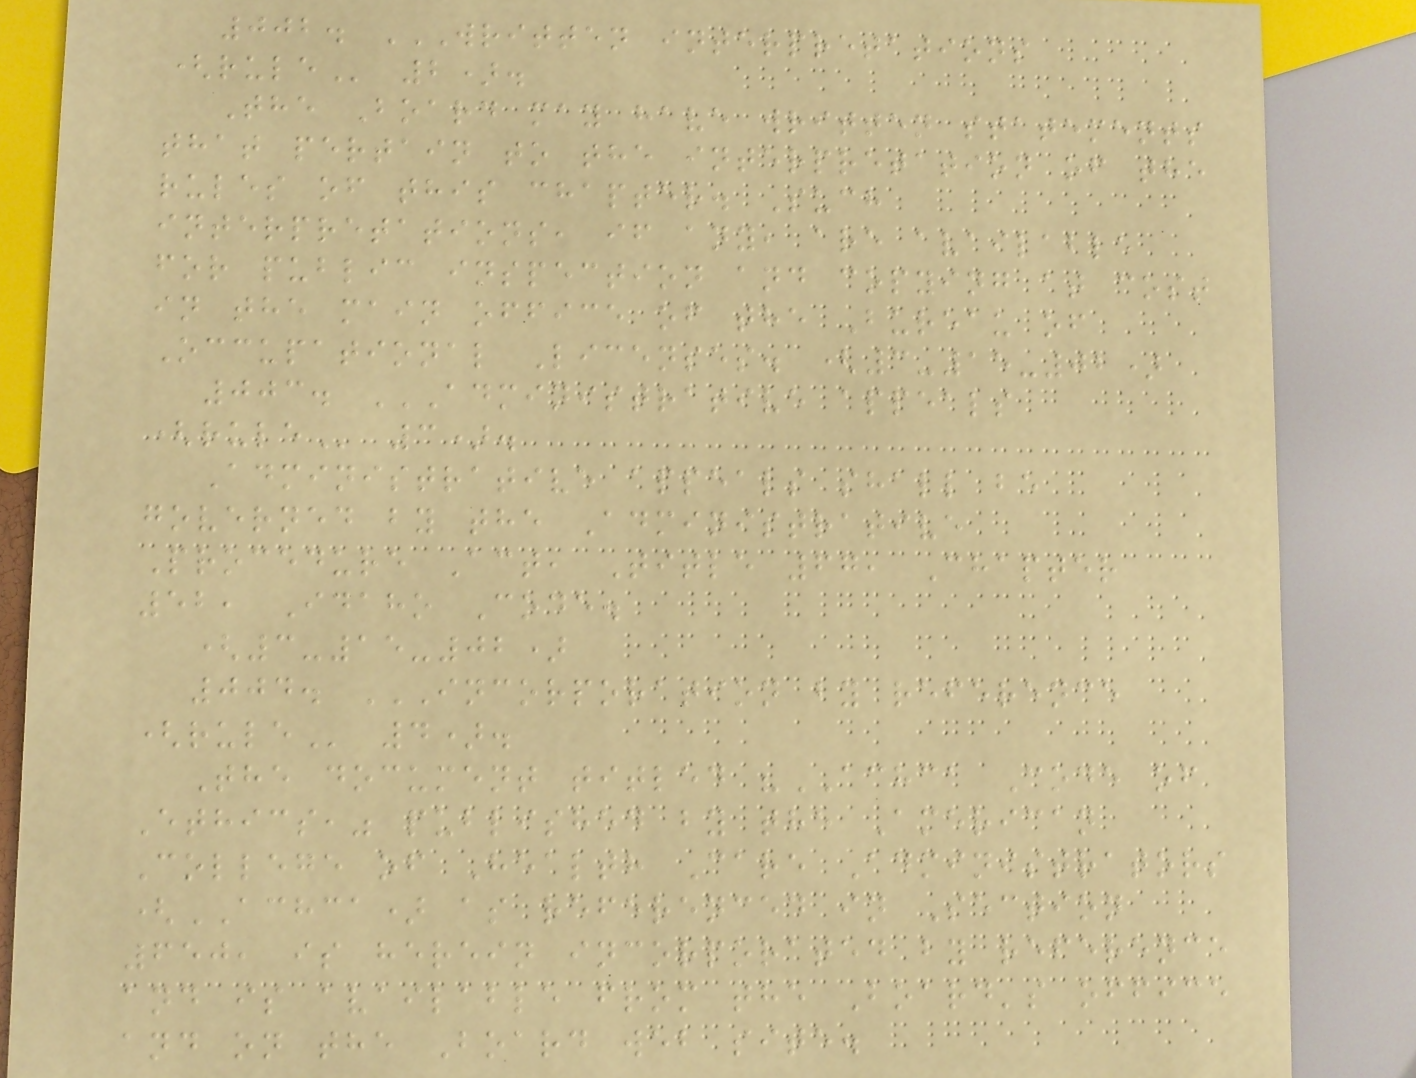002. WRITTEN INTERPRETATIONS
(RULE 2).
The Board may have written statements
that pertain to the interpretation of the
rules of this chapter. Such
interpretations, if any, are available
for public inspection and copying at cost
in the main office of the Bureau of
Occupational Licenses. (3-15-02)
003. ADMINISTRATIVE APPEALS
(RULE 3).
Administrative appeals shall be
governed by the Administrative
Procedure Act, Title 67, Chapter
52, Idaho Code.
(3-15-02)
004. INCORPORATION BY REFERENCE
(RULE 4).
The document titled "ACHCA Code of
Ethics," published by the American
College of Health Care Administrators
(ACHCA) as referenced in Section
650, is herein incorporated by reference
and is available from the Board's office
and on the Board web site.
